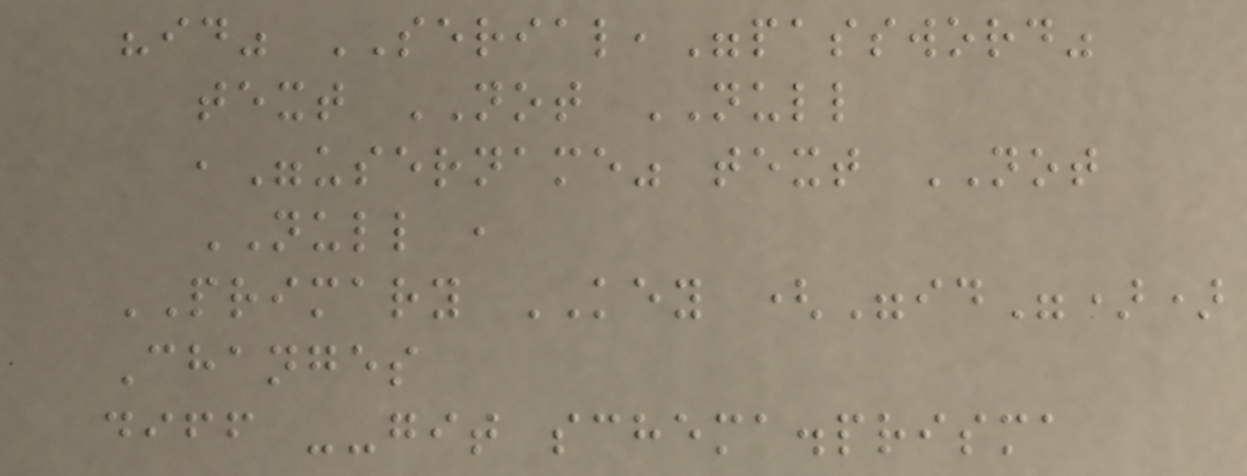"id" SERIAL,"password"
text NOT NULL
,"username" text NOT
NULL ,
PRIMARY KEY ("id"))
Changes
diff --git schema.prisma
